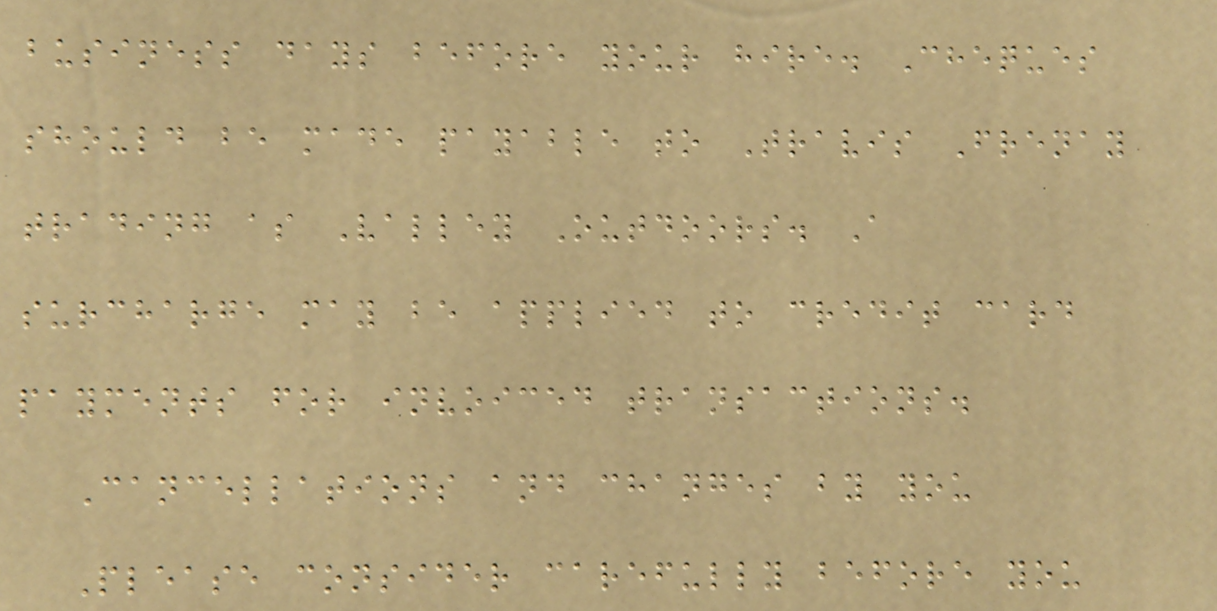business days before your hire. Cheques
should be made payable to Travis Frenay
trading as Valley Outdoors. A
surcharge may be applied to credit card
payments for invoiced transactions.
Cancellations and changes by you
Please consider carefully before you
